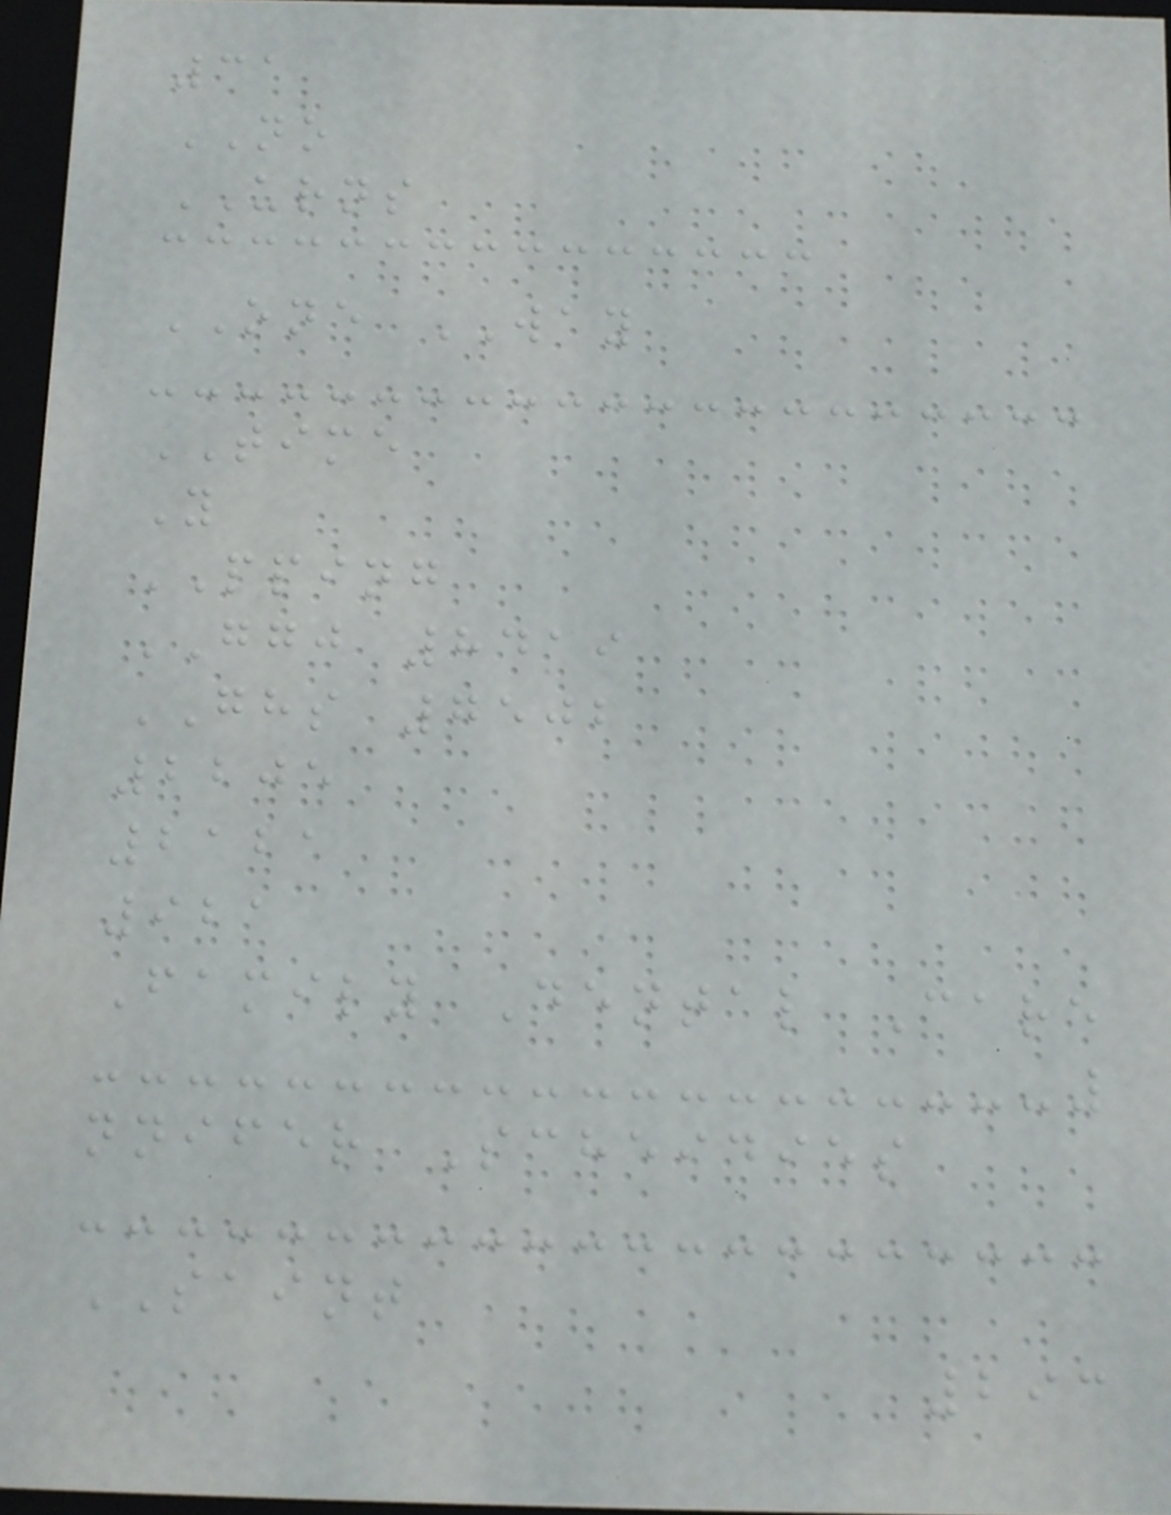31
NO
URNS
ONE WAY
TIME
Y
PPING
GGJ 8419
GHS 7502
2205
2121
921
Family Dental Care
nnifer Scheidies
SAINT
293
